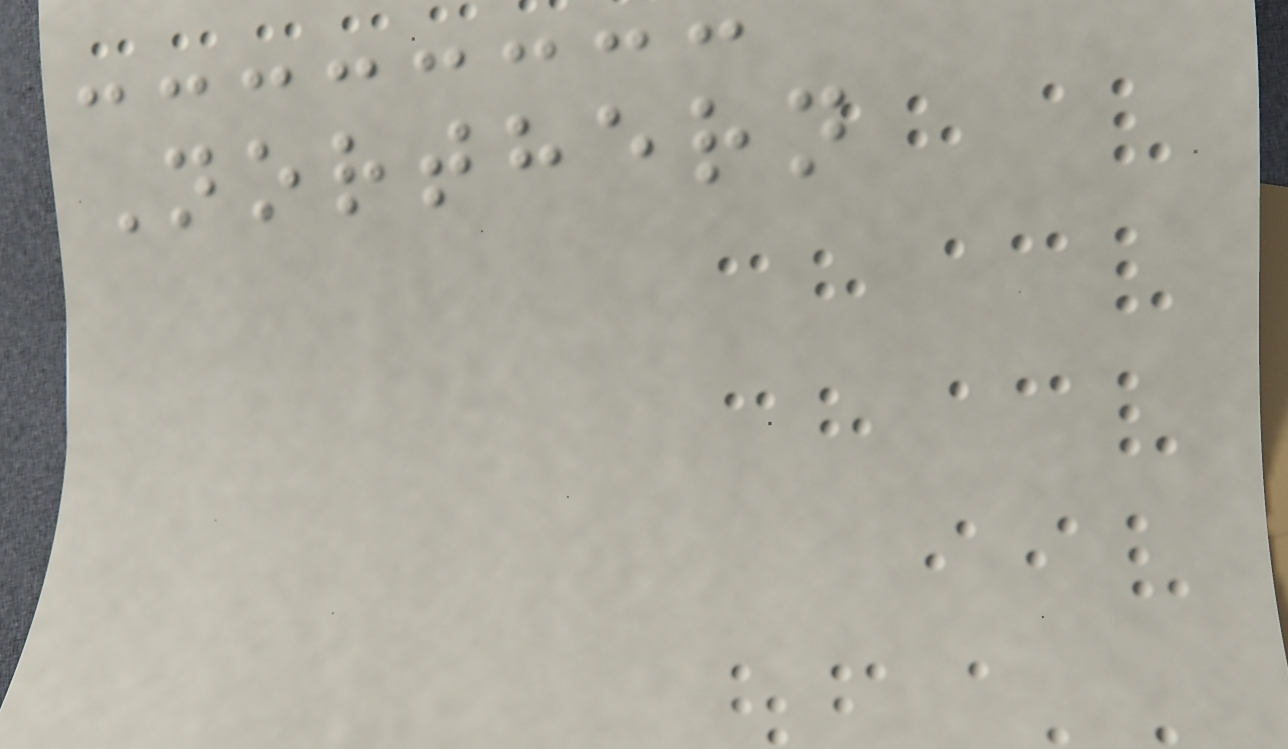Northern
